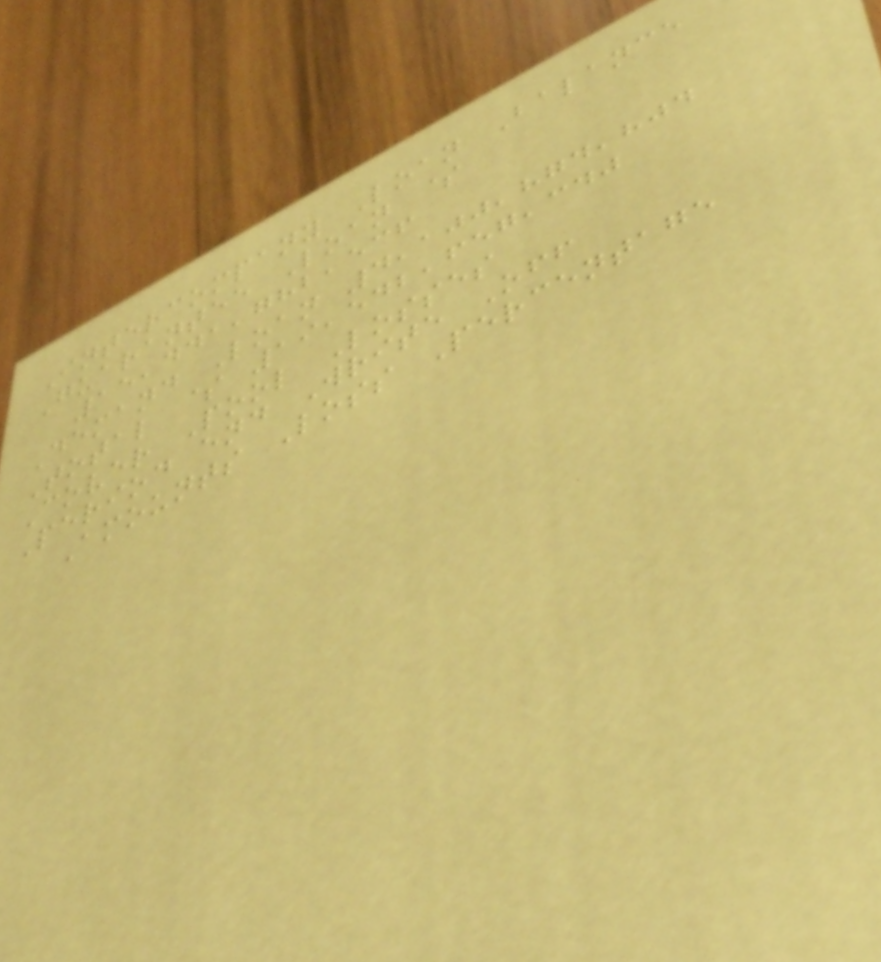Intercompany Loan Balance
Guarantee Loan $
15,441,782,536
Demand Loan 4,100,874,804
Total $ 19,542,657,340
Cover Pool Losses
Period end Write Off
Amounts Loss Percentage
